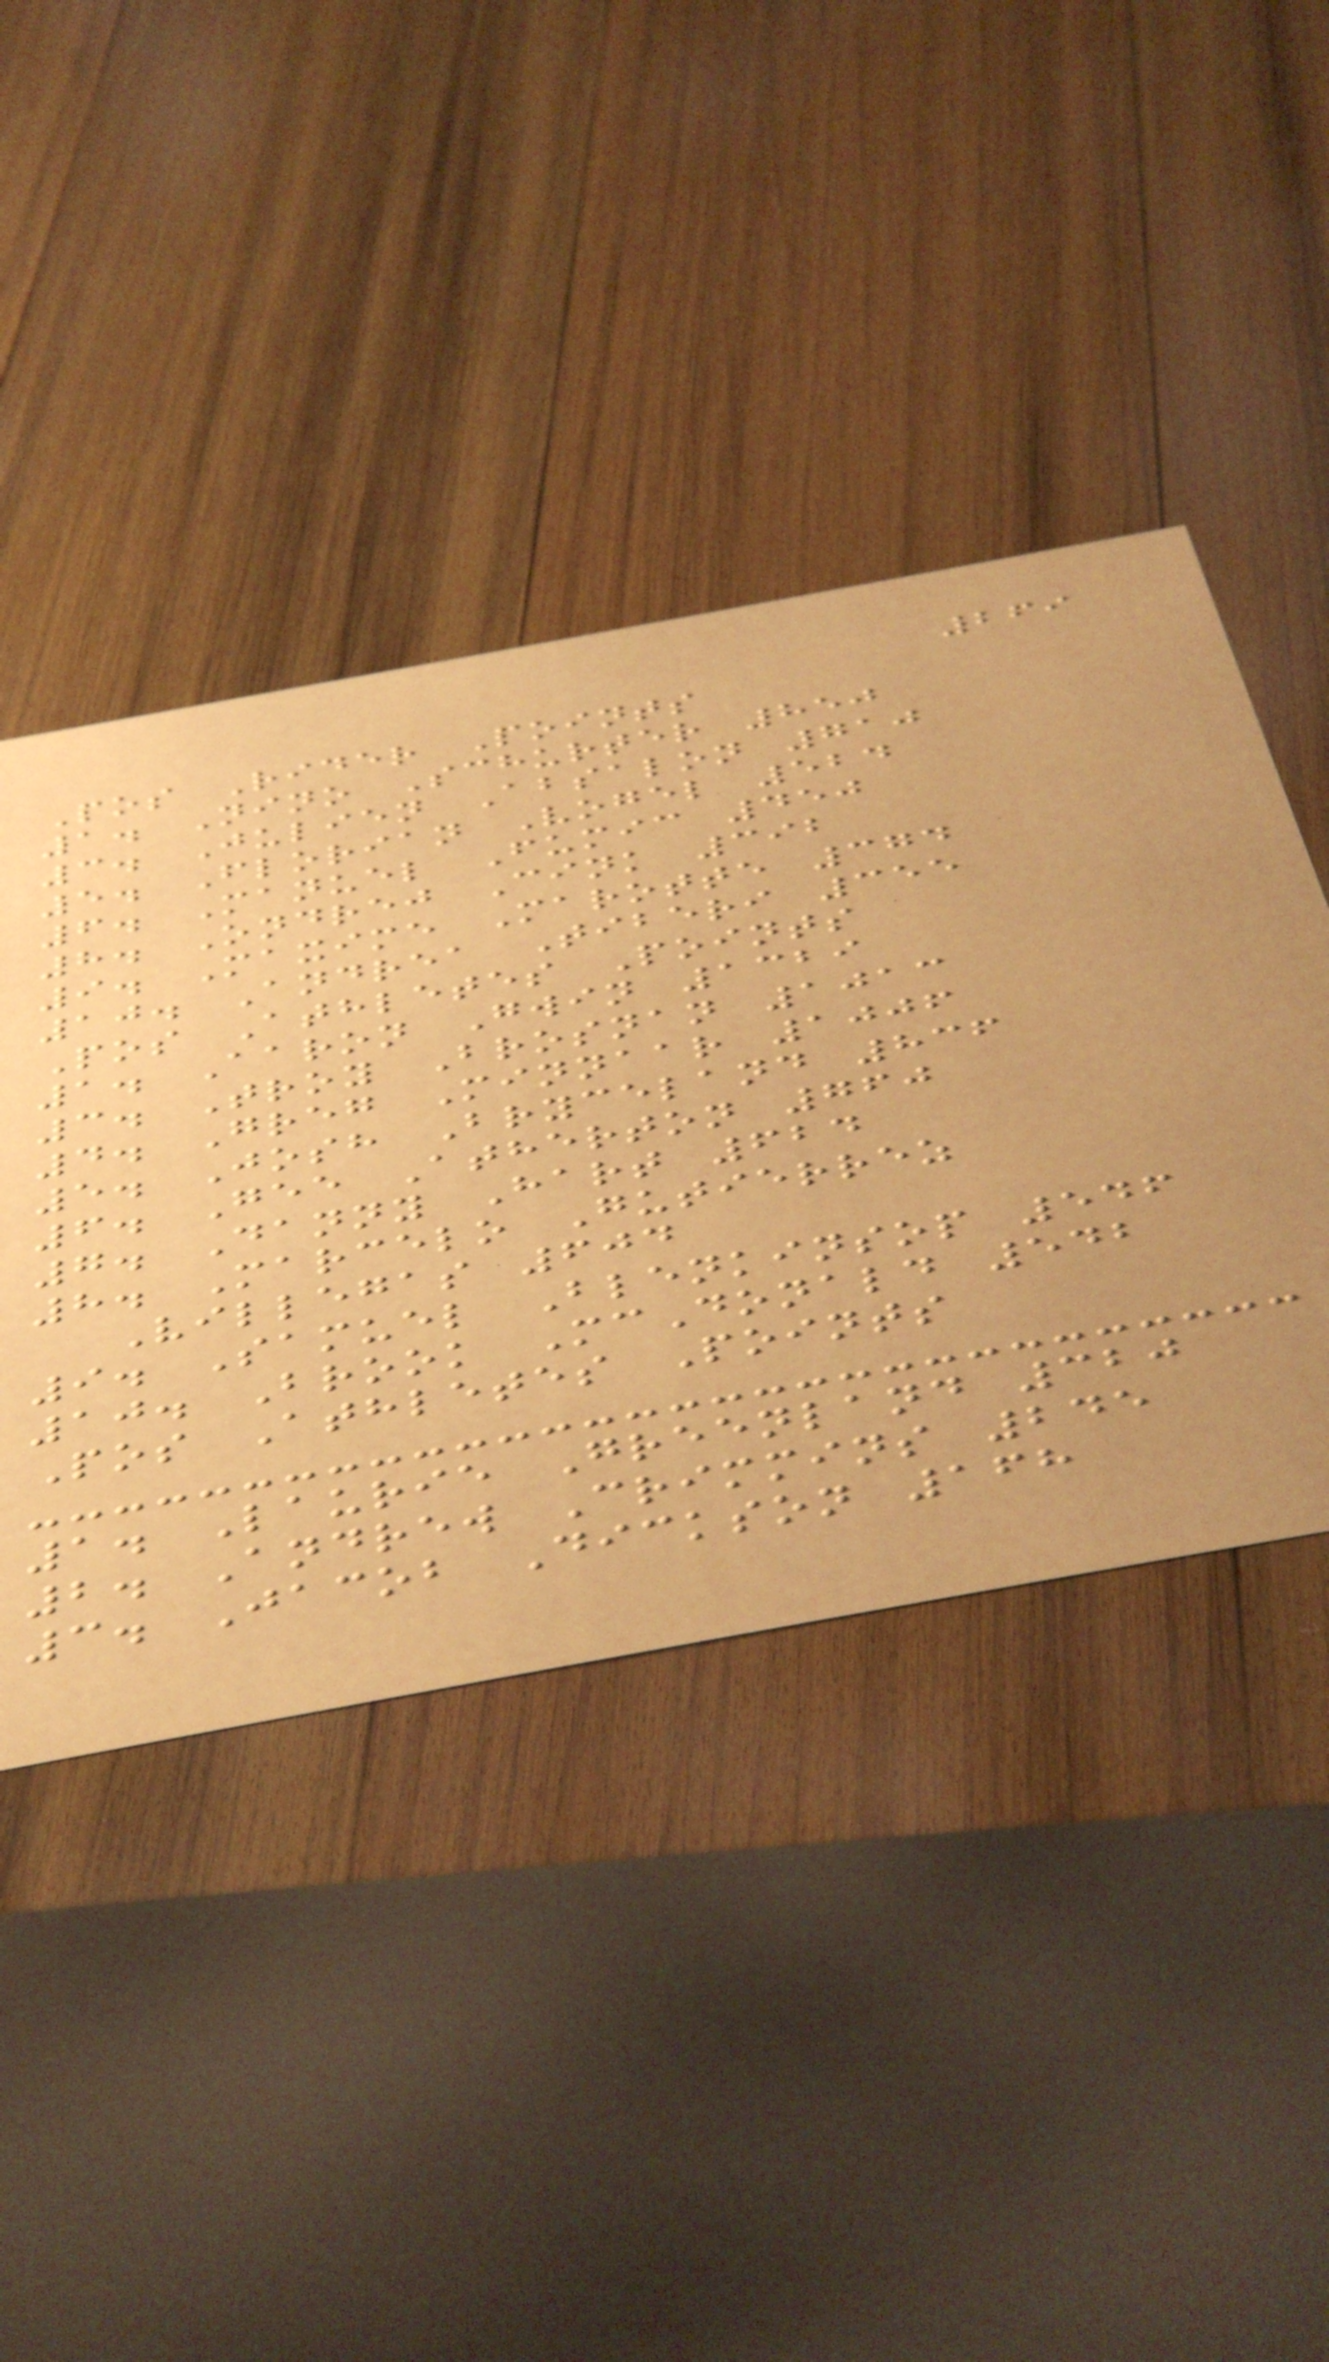269
Pos Rider Points
1. Nino Schurter 850
3. Julien Absalon 710
5. Florian Vogel 524
6. Manuel Fumic 450
8. Ondrej Cink 392
9. Maxime Marotte 374
10. Andrea Tiberi 355
Pos Athletes Points
1. Aaron Gwin 1329
3. Troy Brosnan 1013
4. Greg Minnaar 1006
5. Josh Bryceland 836
6. Gee Atherton 760
7. Danny Hart 624
8. Marcelo Gutierrez
Villegas 604
9. Samuel Blenkinsop 546
10. Brook McDonald 542
Pos Athletes Points
1. Laurie Greenland 320
2. Andrew Crimmins 245
3. Jacob Dickson 168
